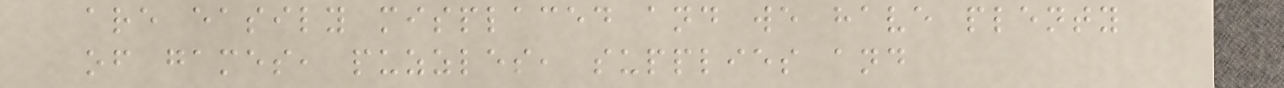are easily misplaced and we have plenty
of games, puzzles, supplies and
